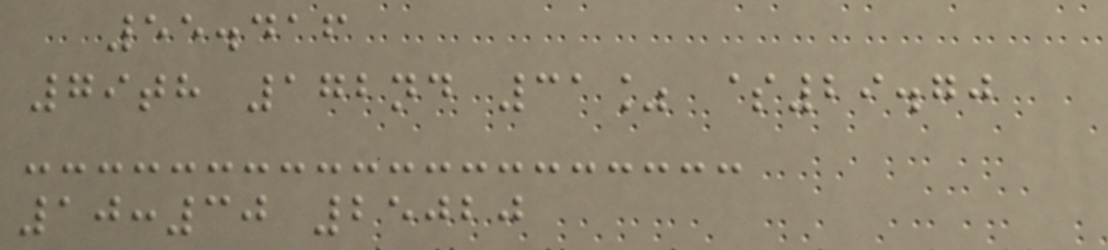55.416
79th 172nd 31% $29.70
10:30 25020
